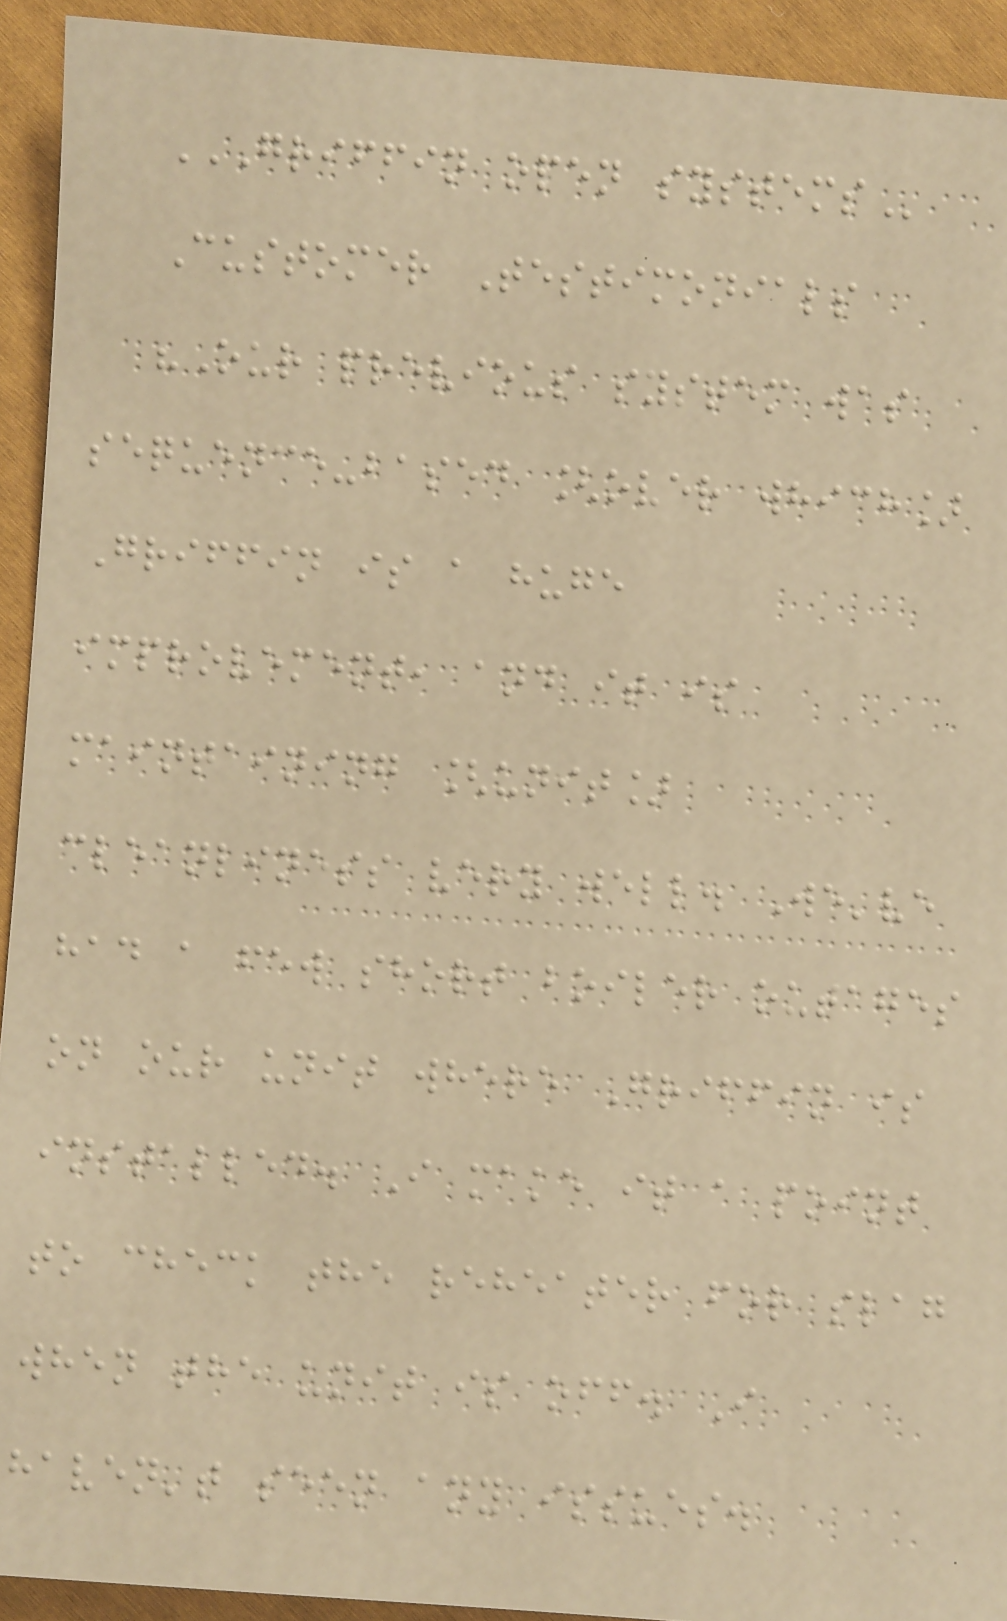GRIFFIN OPEN SYSTEMS
Customer Testimonials
"Our previous system was
sequence-based [over which]
Griffin is a huge
improvement, and it is
maintaining [unit]
cleanliness very well. We've
had a few short boiler outages
on our unit where Griffin is
installed. I make it a point
to check the reheater for slag
when the unit is off. I
haven't seen any issues.
